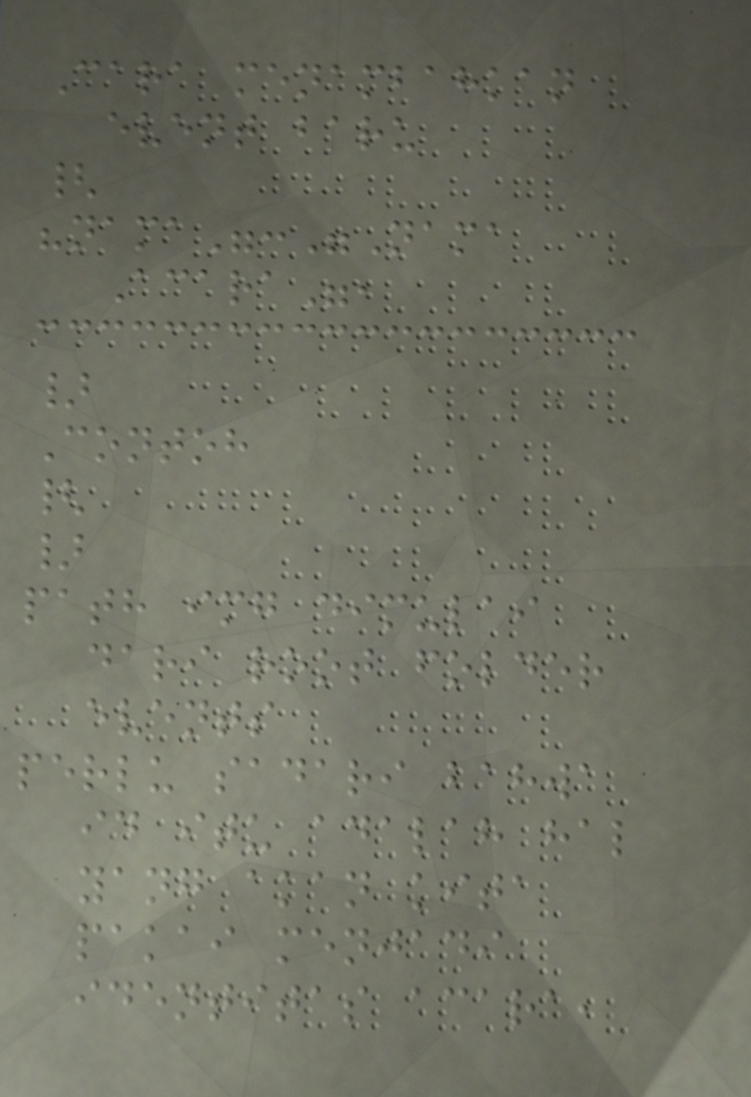Cara menambahkan
event baru
{
"nama":"Nama
Acara",
}
Contoh
{
}
path img dimulai
dari root folder
events
perlu sadari bahwa
id itu adalah hal
yang akan kita
pakai menjadi
identitas acara,
